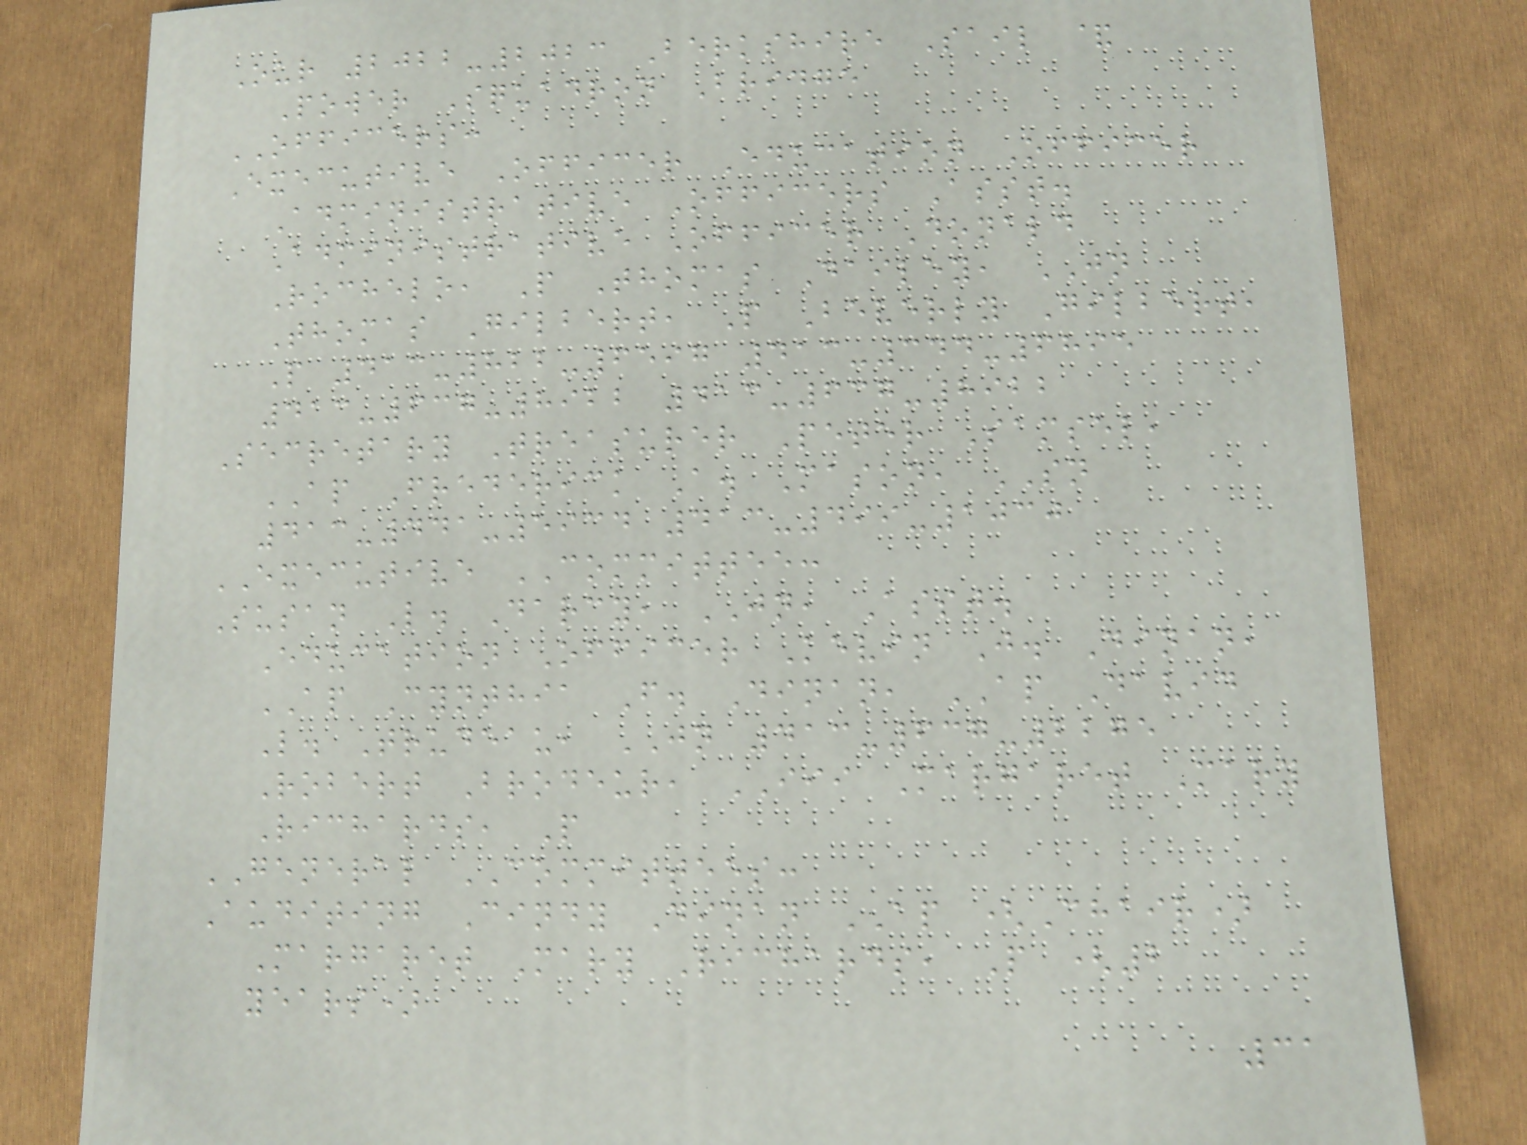Our 2022-2023 Berkshire Sail &
Power Squadron Bridge
OFFICERS:
Executive Officer Education Officer
Administrative Officers Asst.
Administrative Officer Donald
Rochelo, P Thomas Dailey, JN
Thomas Gilbert, P Beverly Gilbert,
P 413-822-6597 413-344-6895
413-637-8922 413-637-8922
Secretary Treasurer Peter Samsel,
AP Frederick A. Mason, SN
413-441-5934 413-499-1030
EXECUTIVE COMMITTEE:
Susan L. Darcy, JN, Asst.
Education Officer Kevin J. Dinan,
AP Cynthia F. Dinan, AP David
L. Trudeau, JN 413-637-2275
Robert Brodeur, III Margaret Mary
Richards, P
GENERAL COMMITTEES:
Auditing Cindy Dinan AP (Chair)
Margaret Mary Richards, P (2
years)
31
